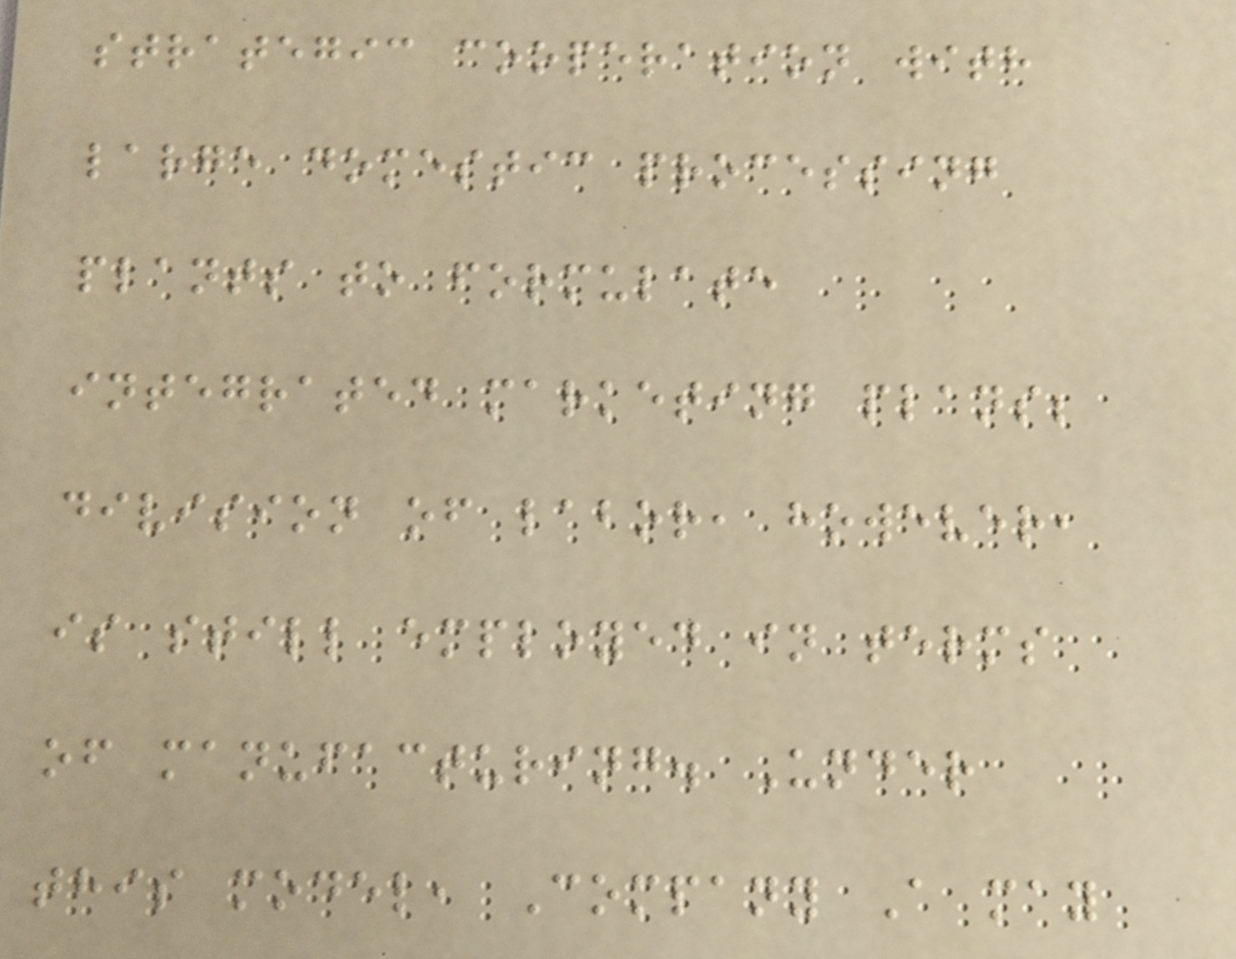strategic cooperation with
large domestic processing
plants to formulate
integrated marketing plans;
division of labor, however,
is still employed in terms
of manufacturing. Under
this model, Company A may
